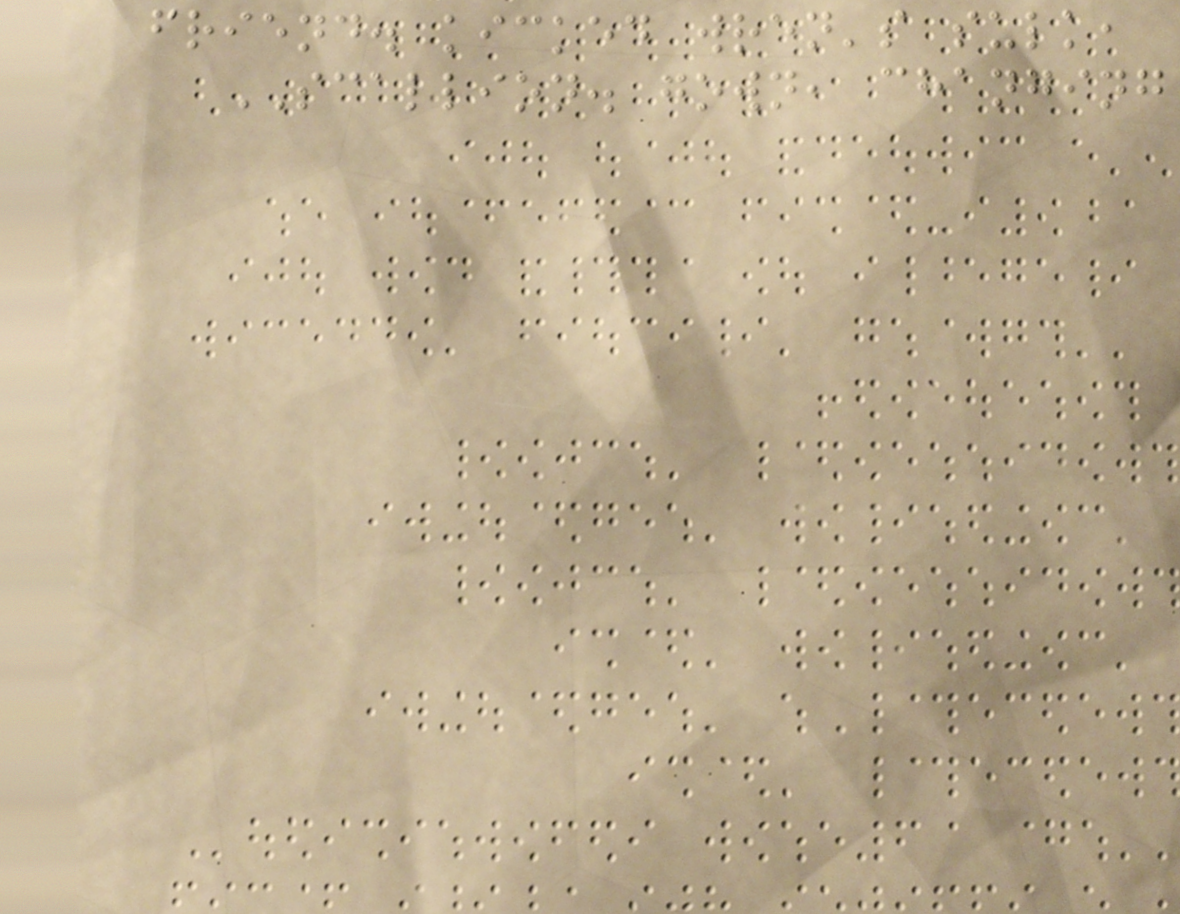friend. kicked wren's sulk,
SCALLION. gown, changing
